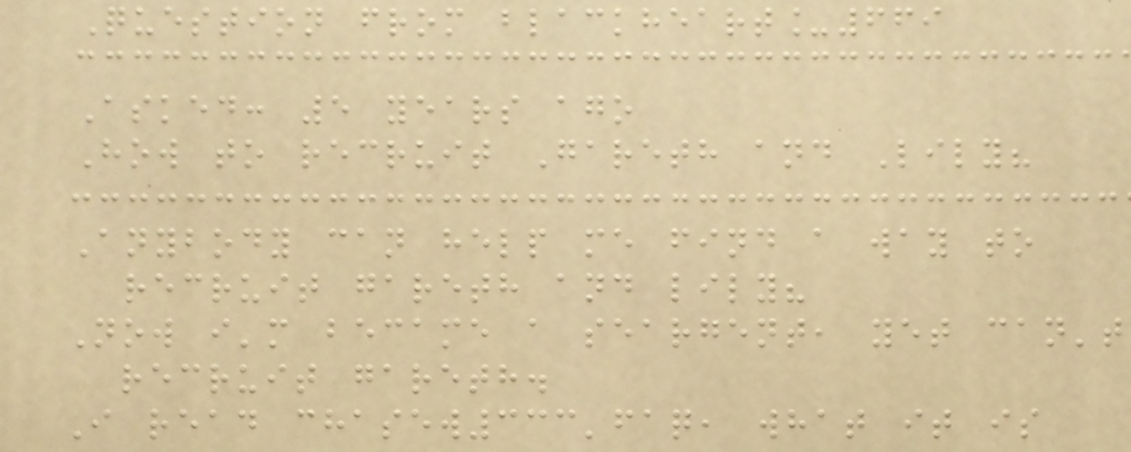Question from blackheart_669
Asked: 5 years ago
How to recruit Gareth and Lily?
Anybody can help me find a way to
recruit gareth and lily?
Now i'm became a seargent, yet can't
recruit gareth.
I read chasew333'faq, what it is
